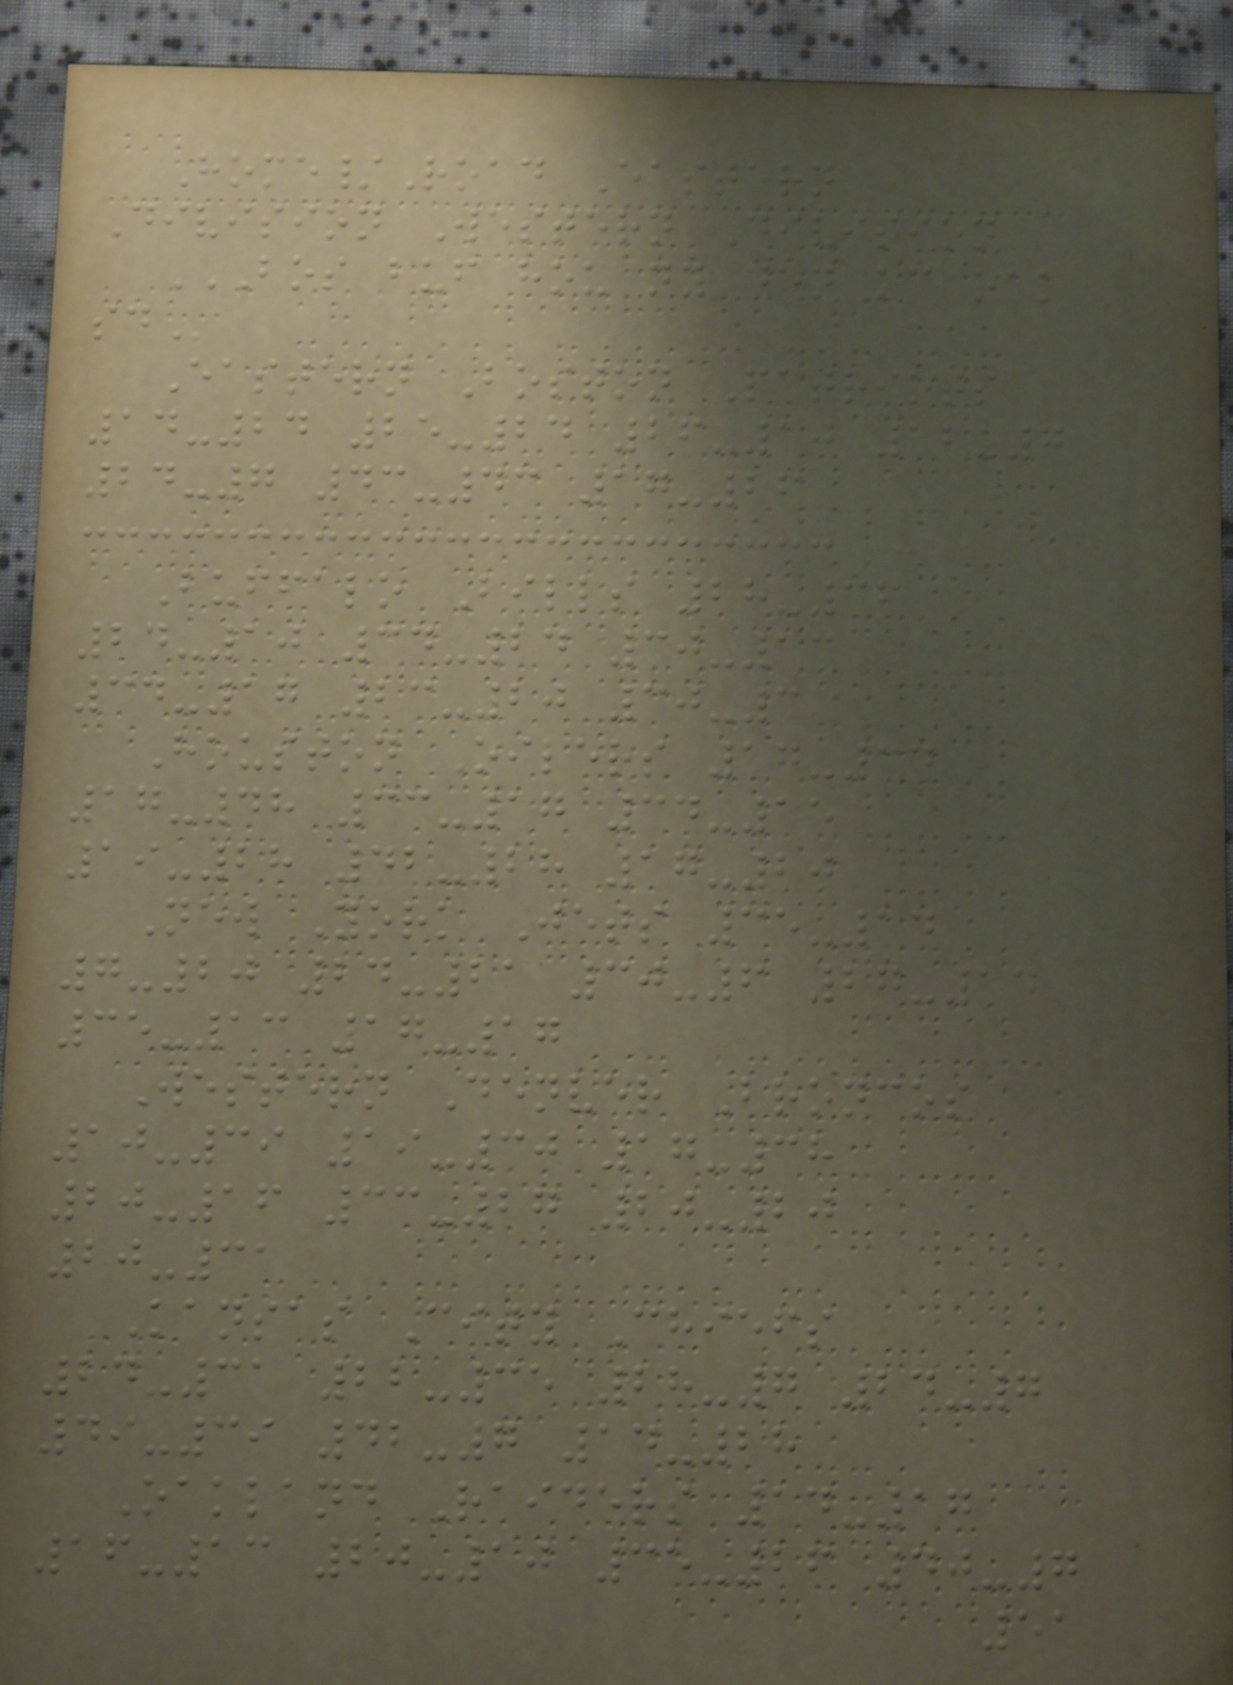Home/Road Eastern
Division Western Division
BOS BUF HOU NY DEN KC OAK
SD
Eastern Boston Patriots
14-24 25-24 26-10 12-7
24-7 43-43 17-26
Buffalo Bills 28-36
24-10 34-24 30-13
34-17 23-20 30-3
Houston Oilers 17-34
17-48 33-17 34-15
19-28 42-28 17-20
New York Jets 35-14
7-20 24-21 30-6 27-14
35-13 17-17
Western Denver Broncos
10-39 19-30 17-38
20-16 33-27 20-20
20-31
Kansas City Chiefs
24-31 22-35 28-7 24-7
49-39 42-7 14-28
Oakland Raiders 14-17
16-13 20-10 35-26 40-7
51
